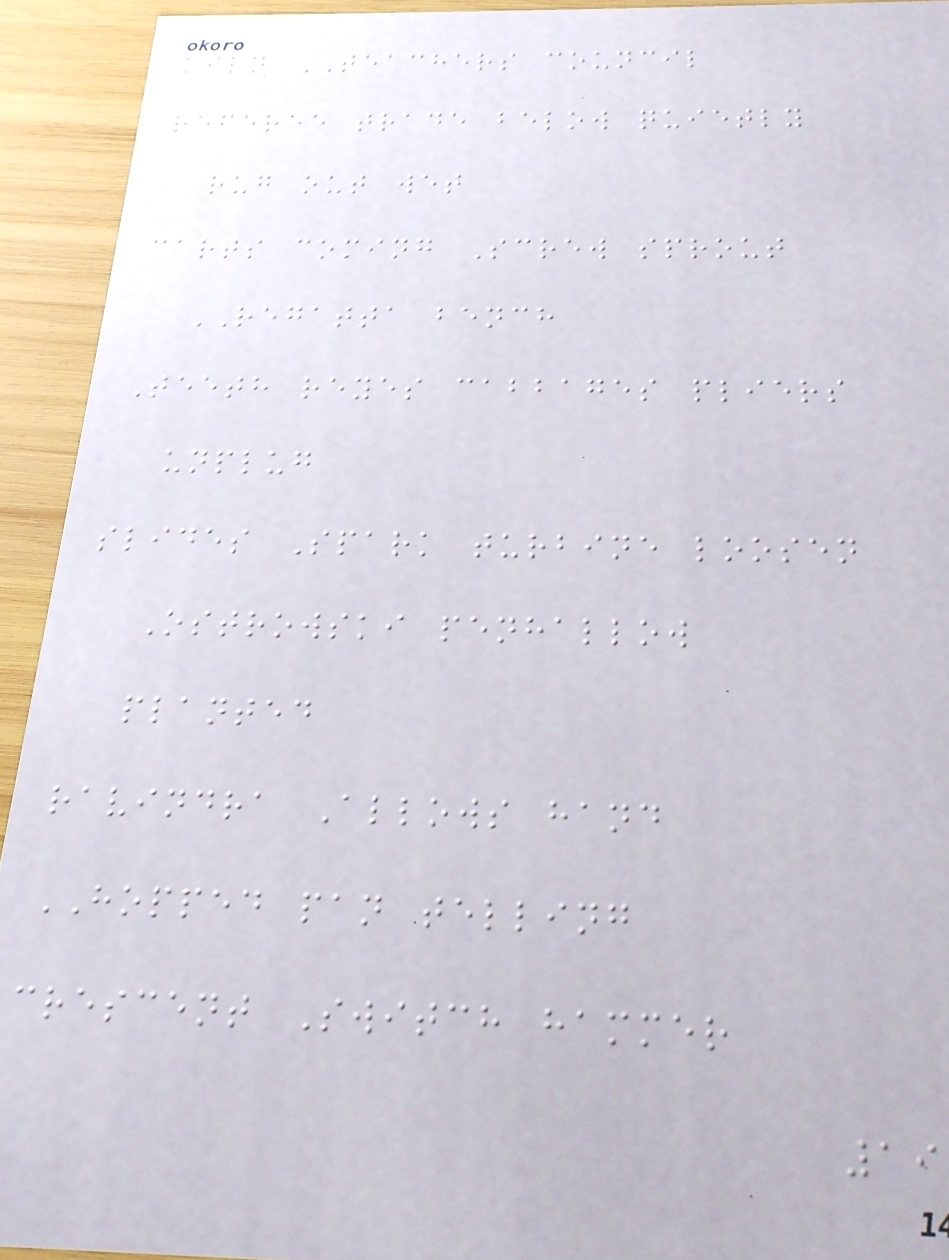kiln TEACHERS council
referee trade below quietly
rug out wet
carts coming Screw sprout
REGATTA bench
Teeth reyes cabbages pliers
unplug
slides Spark turbine loosen
Ostrowski penhallow
planted
ravindra Allows hand
HOPPED pan telling
crescent Switch hammer
19
